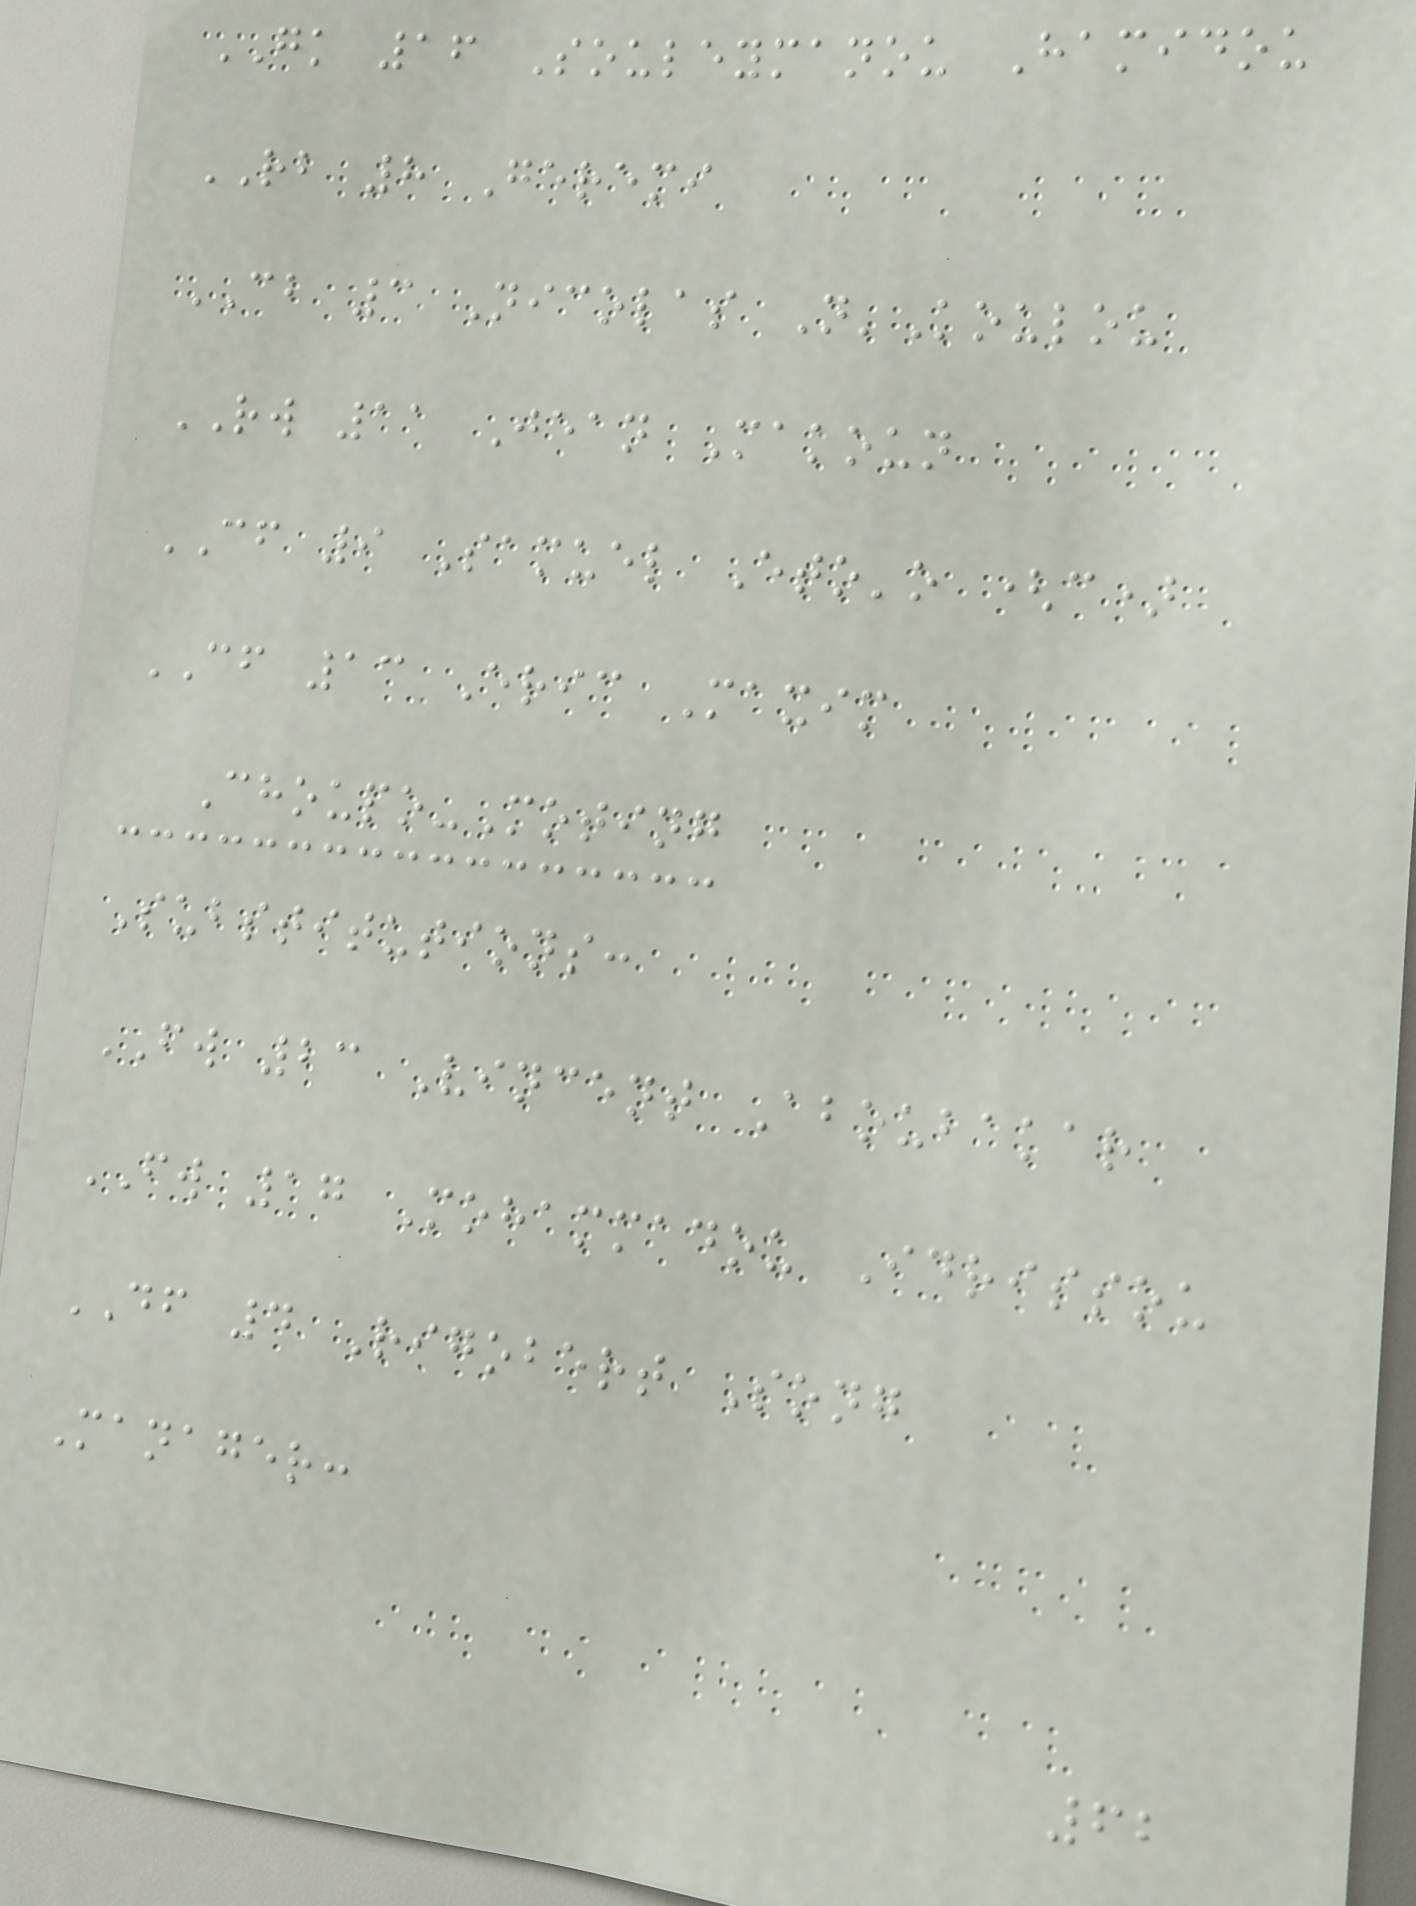GK 16 Souleymanou Hamidou
RB 8 Geremi
CB 3 Nicolas N'Koulou
RW 11 Jean Makoun
CF 9 Samuel Eto'o (c)
CF 13 Eric Maxim
Choupo-Moting
Substitutions:
FW 23 Vincent Aboubakar
FW 17 Mohammadou Idrissou
DF 4 Rigobert Song
Manager:
62
